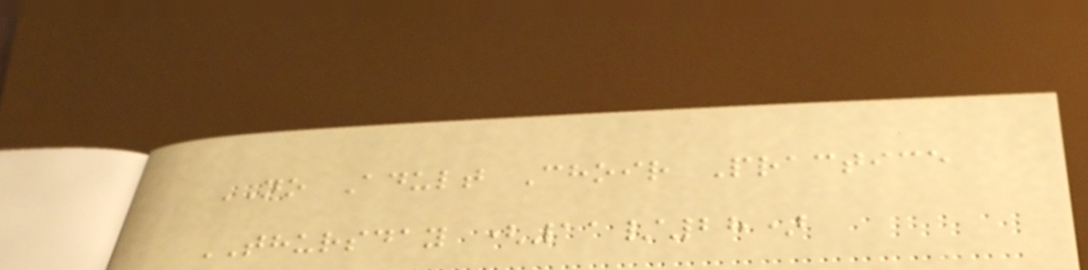NO Adult Choir Practice
THURSDAY (11/28)
